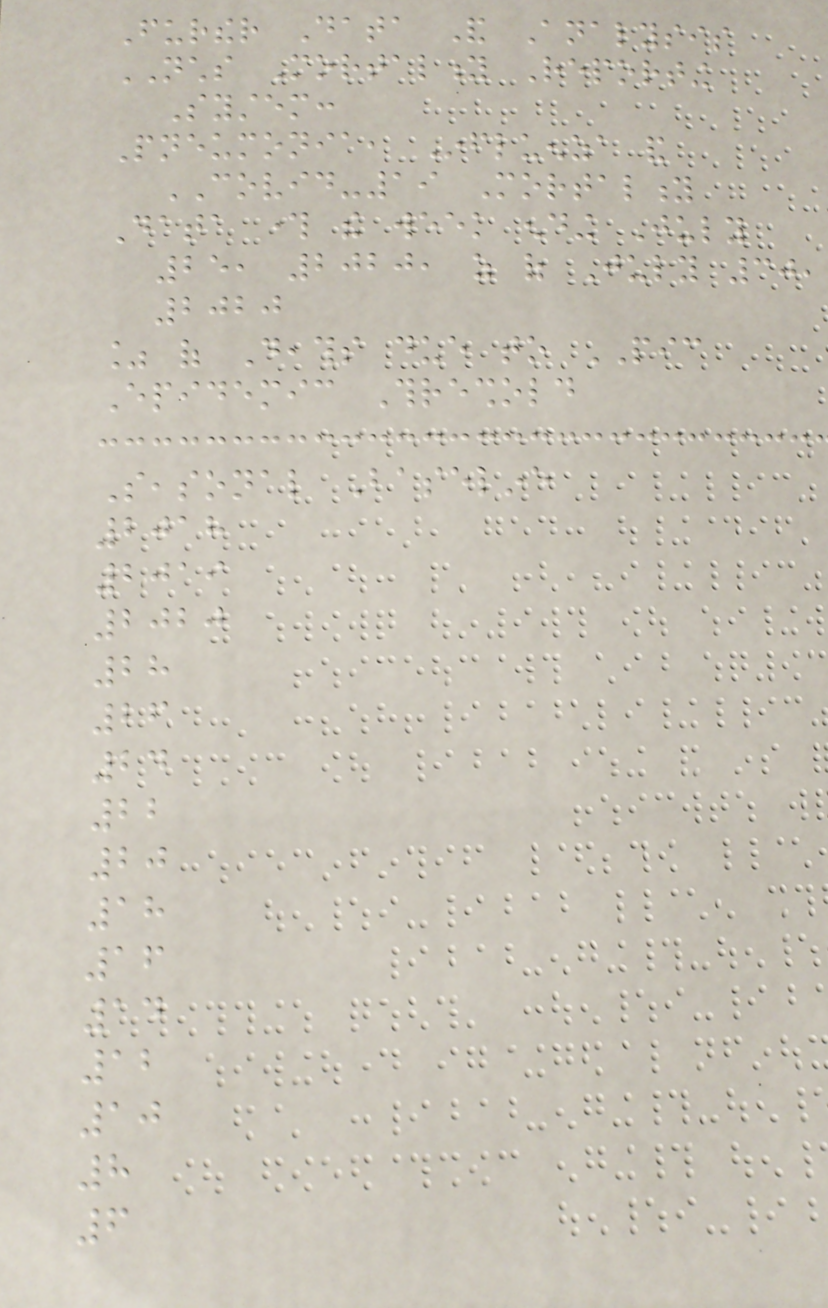Further Data And Analysis
NCHS Mortality Reporting
System:
Pneumonia, Influenza and
COVID-19 Mortality
Data through the week ending July
25, 2020, as of July 30,
2020
% of Deaths due to PIC
Epidemic Threshold
Seasonal Baseline
2018
2019
2020
28
26
24
22
20
18
16
14
12
10
8
6
